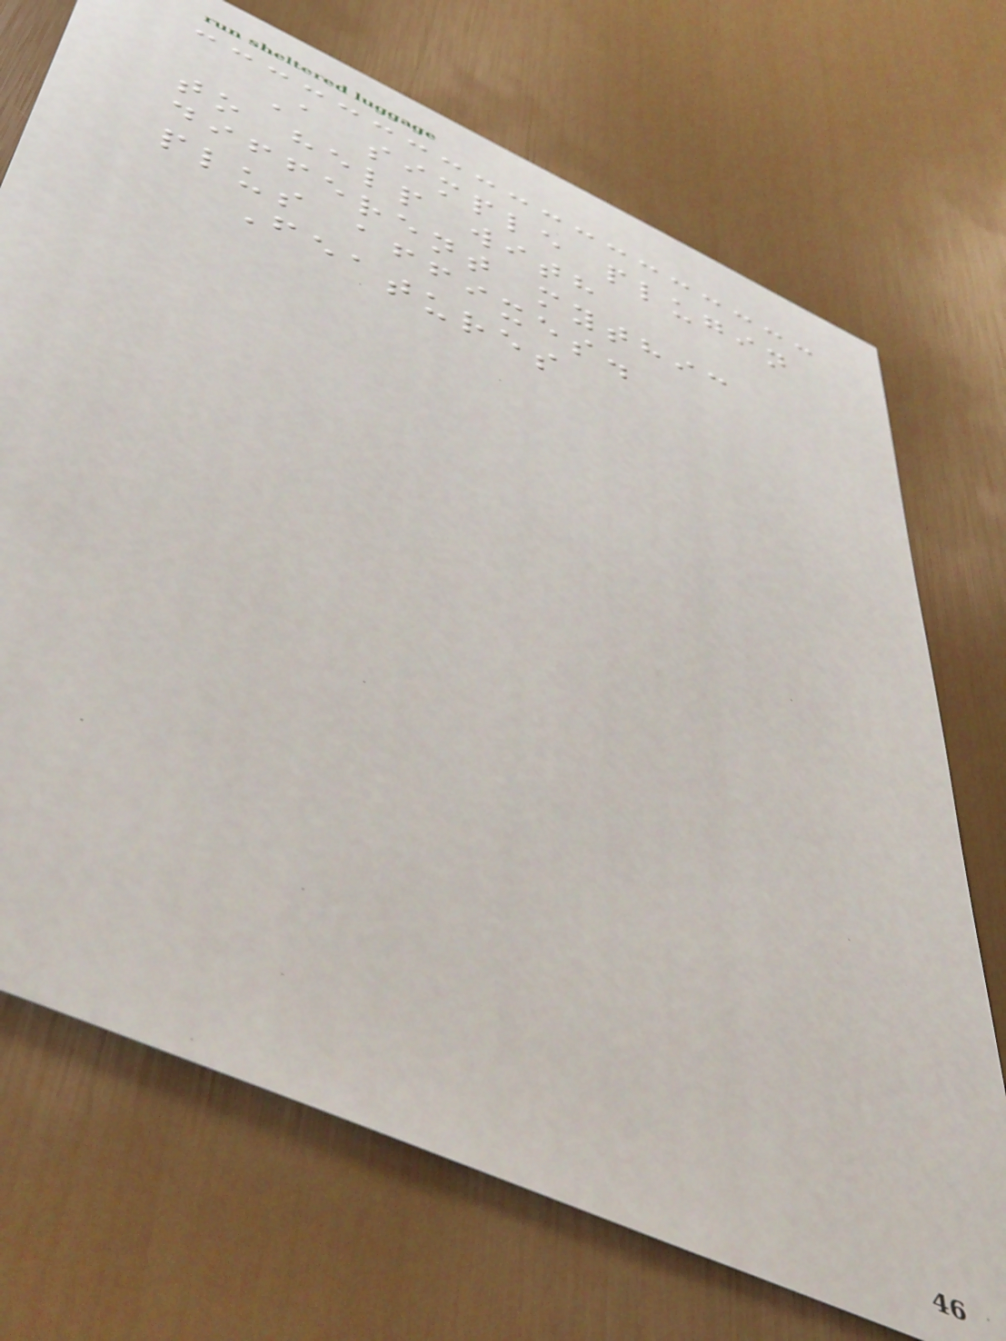A simple plugin
to help with
different mythic
plus affixes.
Features
